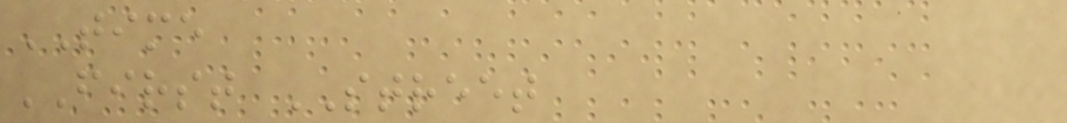TIME
FIRST STREET
